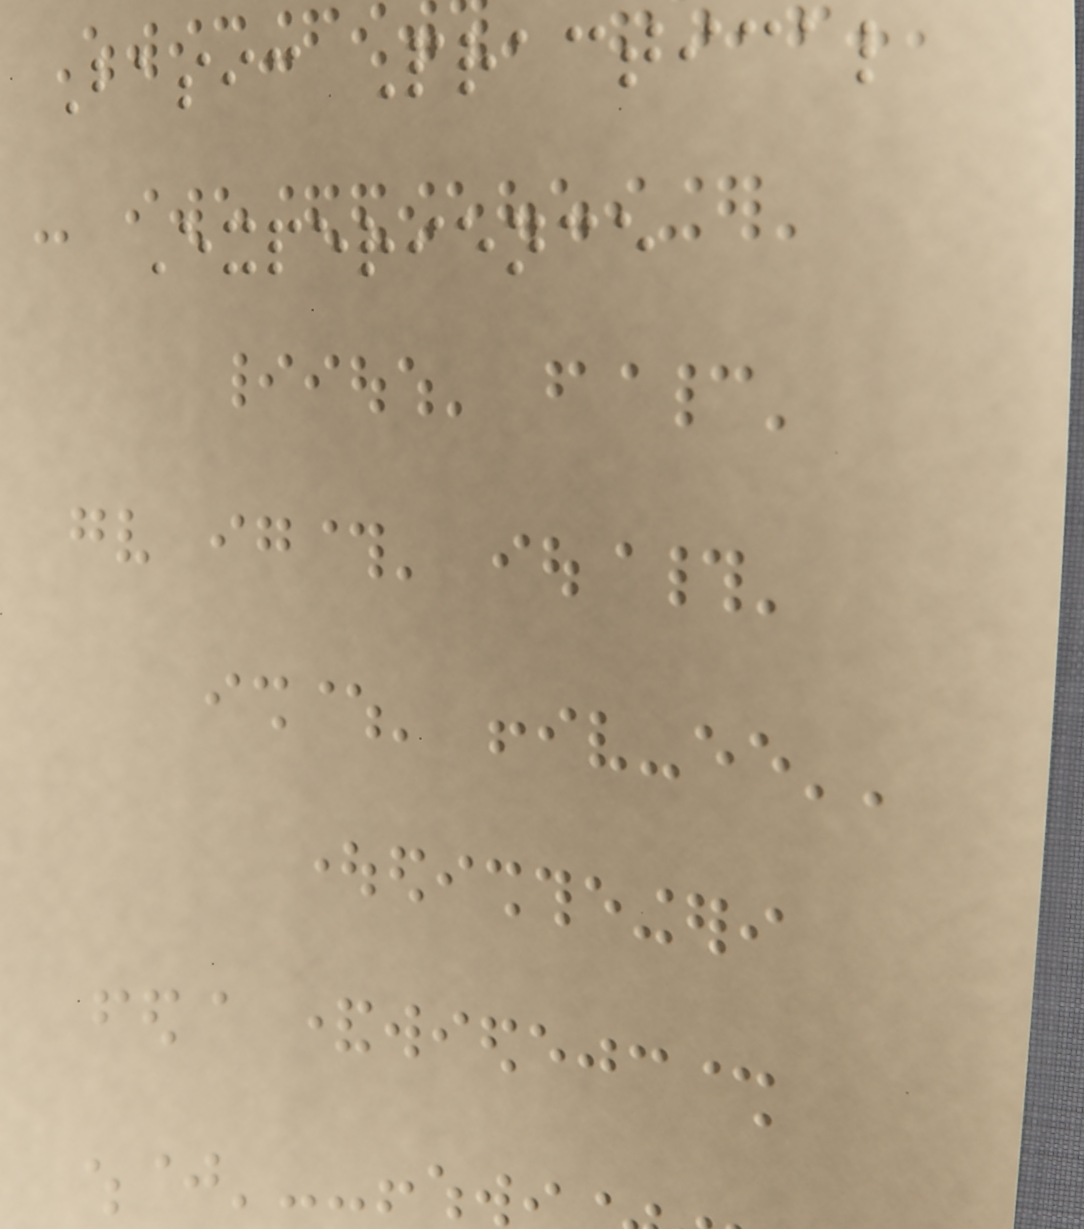Basic Practical
Experience
